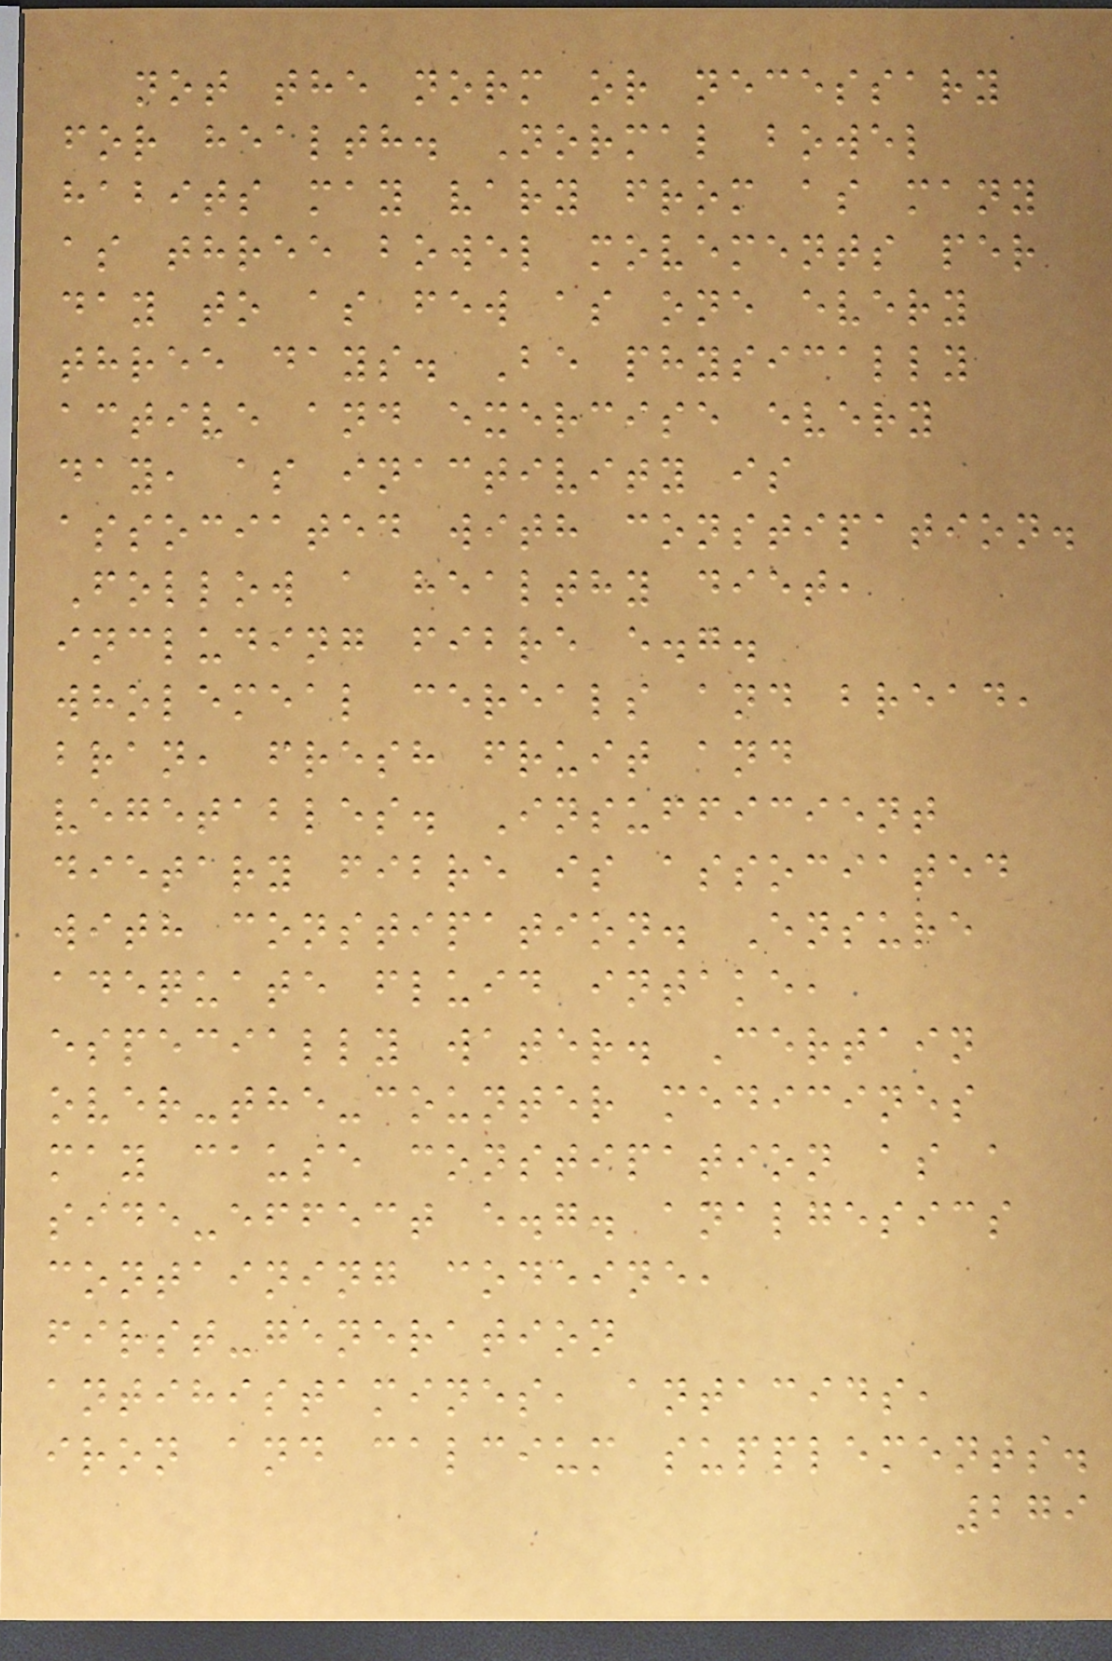not the norm or necessary
for health. Normal bowel
habits may vary from as many
as three bowel movements per
day to as few as one every
three days. Be physically
active and exercise every
day, as inactivity is
associated with constipation.
Follow a healthy diet,
including fibre e.g.
wholemeal cereals and bread,
bran, fresh fruit and
vegetables. Insufficient
dietary fibre is associated
with constipation. Ensure
adequate fluid intake,
especially water. Certain
over-the-counter medicines
may cause constipation as a
side-effect e.g. analgesics
containing codeine,
first-generation
antihistamines, antacids,
iron and calcium supplements.
279
